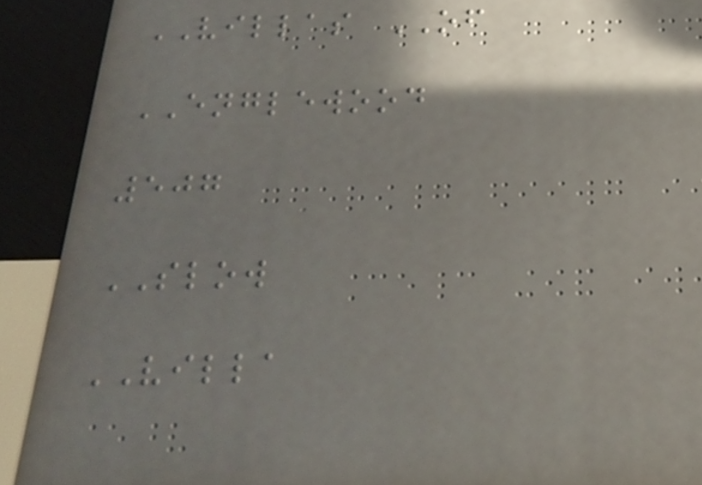VILLAS OF
ENGLEWOOD
507
SLOW
VILLA
